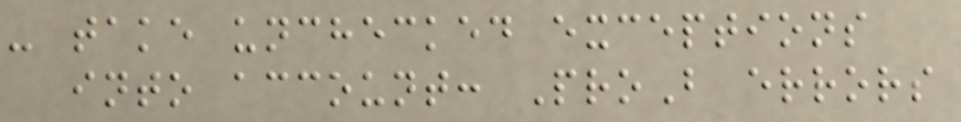- take unchecked exceptions
into account: ProB errors
